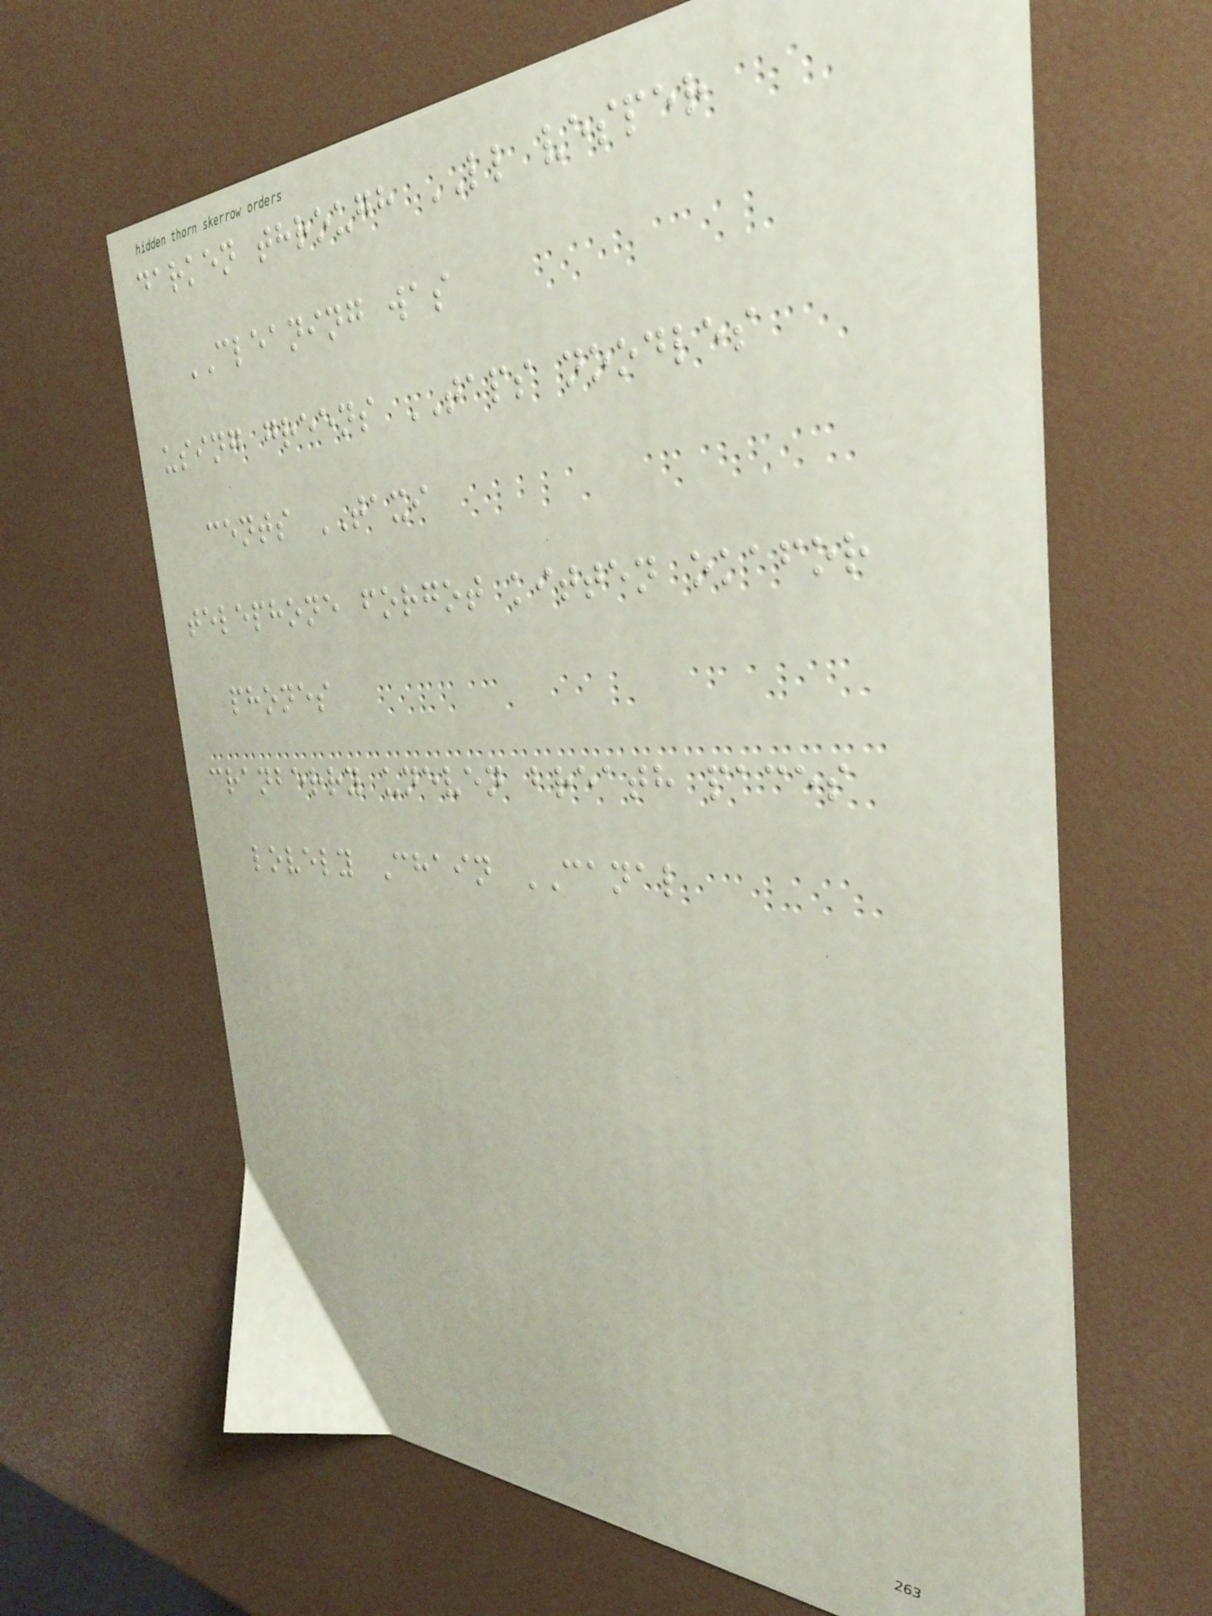darken through LL vesper
CLEANING was
using greens TAPS noodles
cents TAXI
telephone forgot kitten okafor
phones
cranberry uneven breath paces
lovely Chain CANAL
